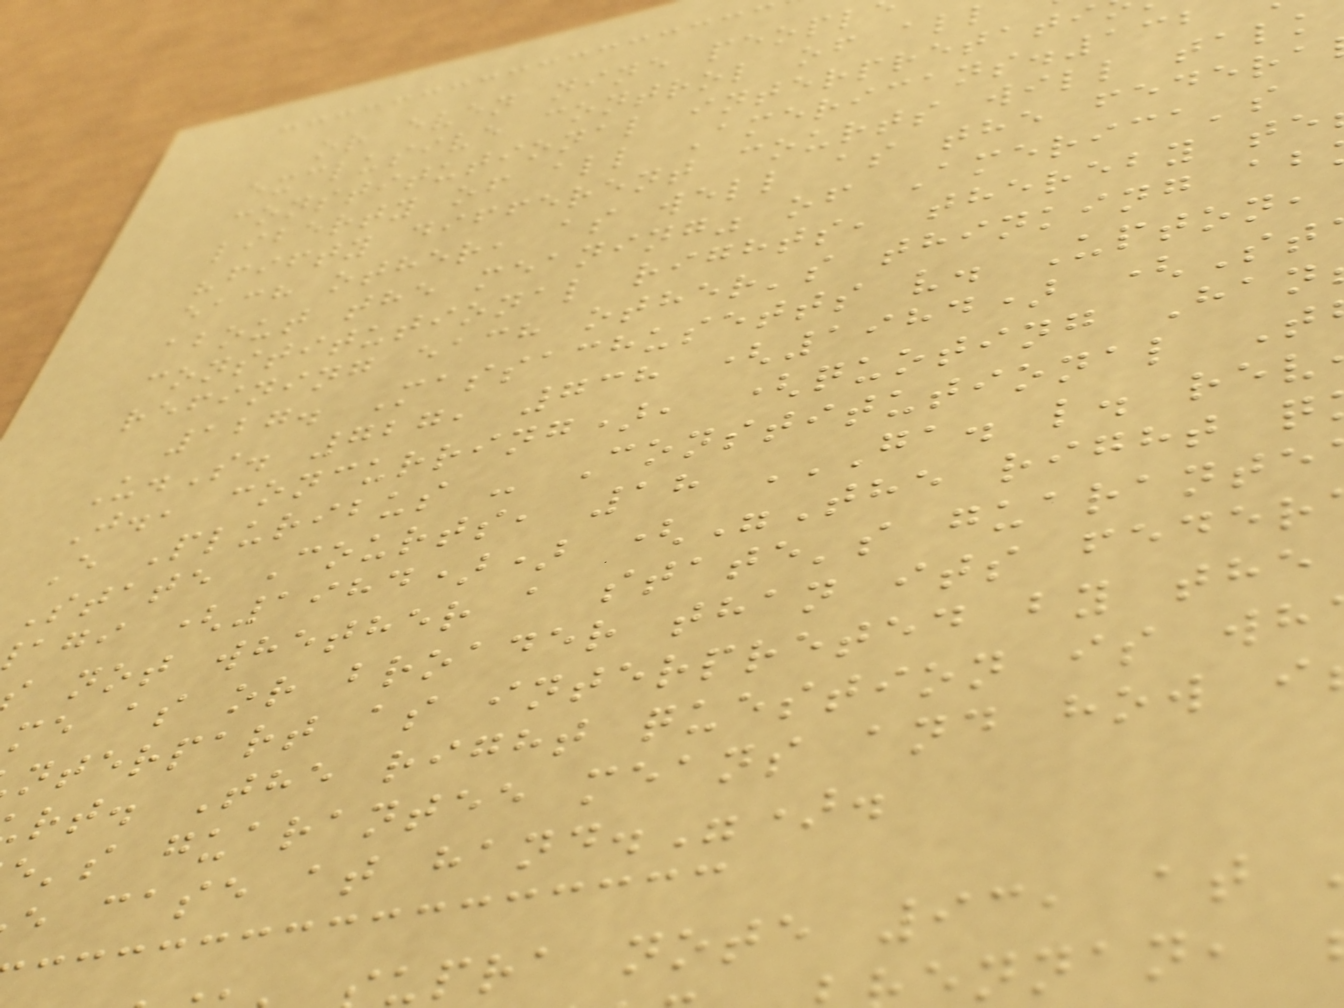or even nine peopl
exclusive control of al
constitutional interpretati
liberty of all Americans.132
"fifty different courts will talk
each other, as well as the federa
about the meaning" of America's
constitutional rights, thereby te
refining each other's thinking ab
127. Massachusetts v. Upton,
U.S. 727, 738 (1984) (St
J., concurring), (quoting Han
E Pluribus - Constitutional T
agi (1984)) ("The right q
not whether a state's guarante
me as or broader than its feder
nterpart as interpreted by the
rt. The right question is wh
e's guarantee means and how i
e case at hand.").
pra note 93, at
